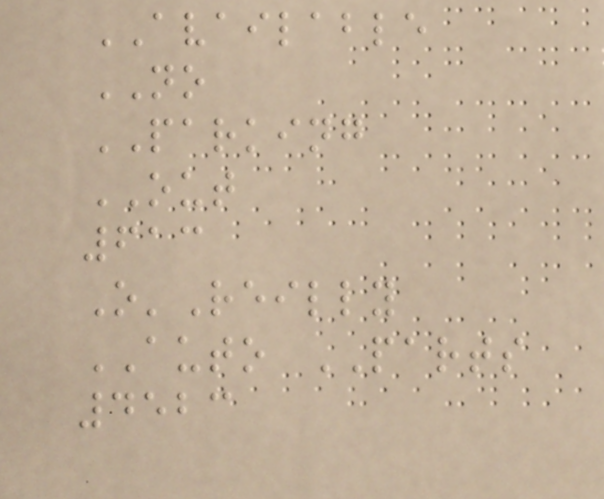AVAILABLE
NO
PARKING
OUT
613
O'Reilly
AUTO PARTS
4523
